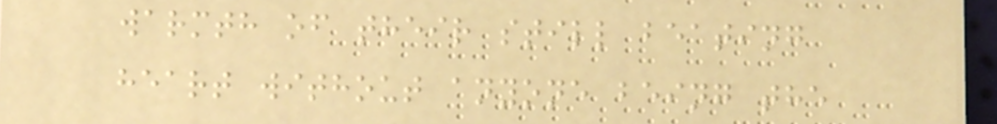warmth of their still beating
heart without anyone being the
